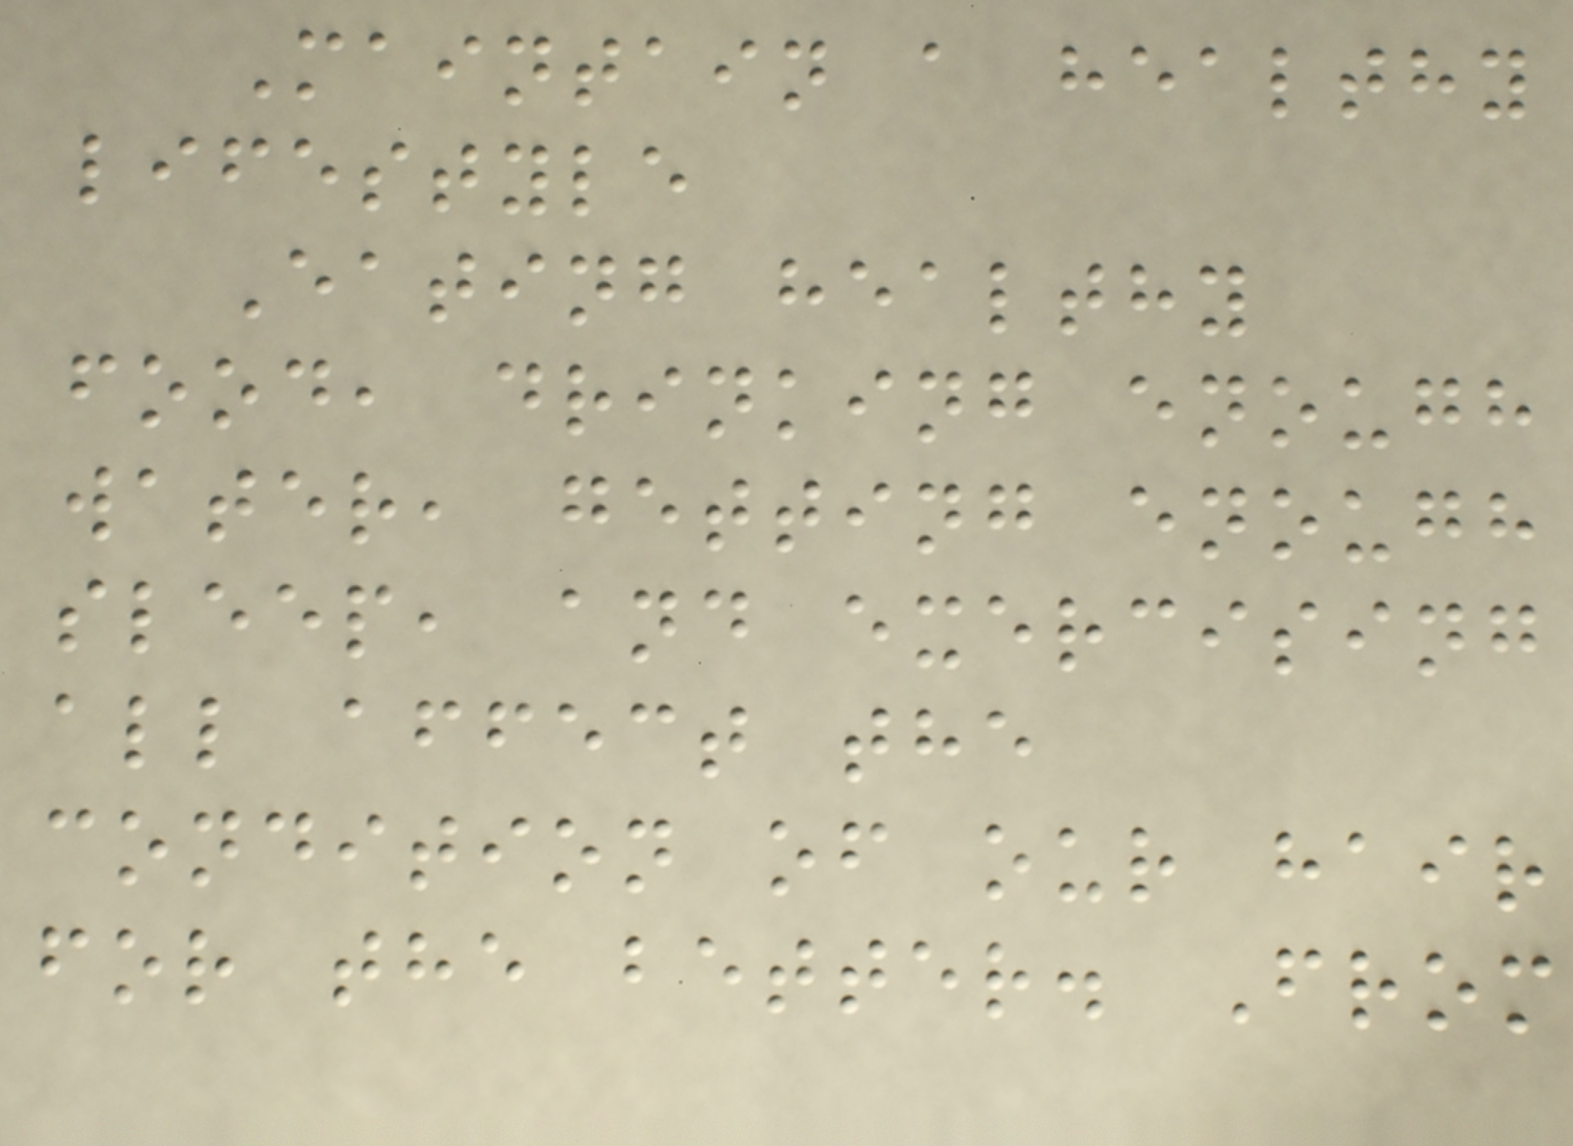Maintain a healthy
lifestyle
Eating healthy
food, drinking enough
water, getting enough
sleep, and exercising
all affect the
condition of our hair
for the better. From
